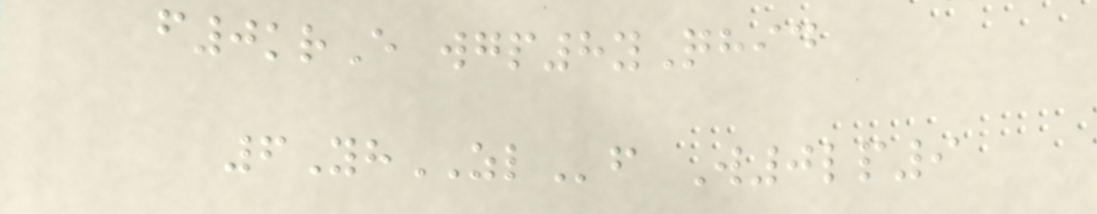f0krE wgp8yQhid
6YhZLf W0lp9
